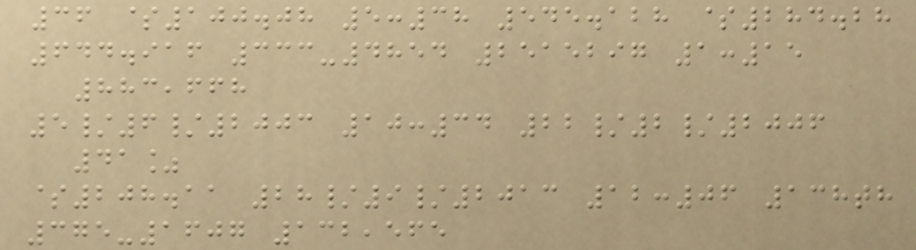36 $100.08 5:38 545.128 $284.28
644.916 333-4854 2515297 1:15
883,668
5/6/2003 10:34 22/2/2006
41%
$208.11 28/9/2013 12:06 138th
375-1607 132,565
